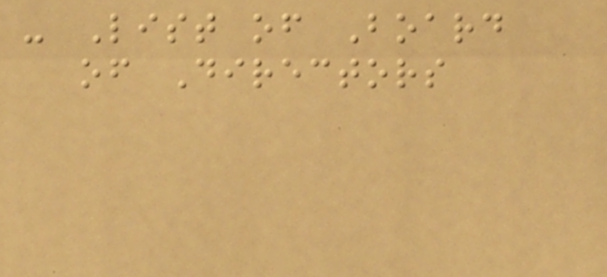- List of Board
of Directors
